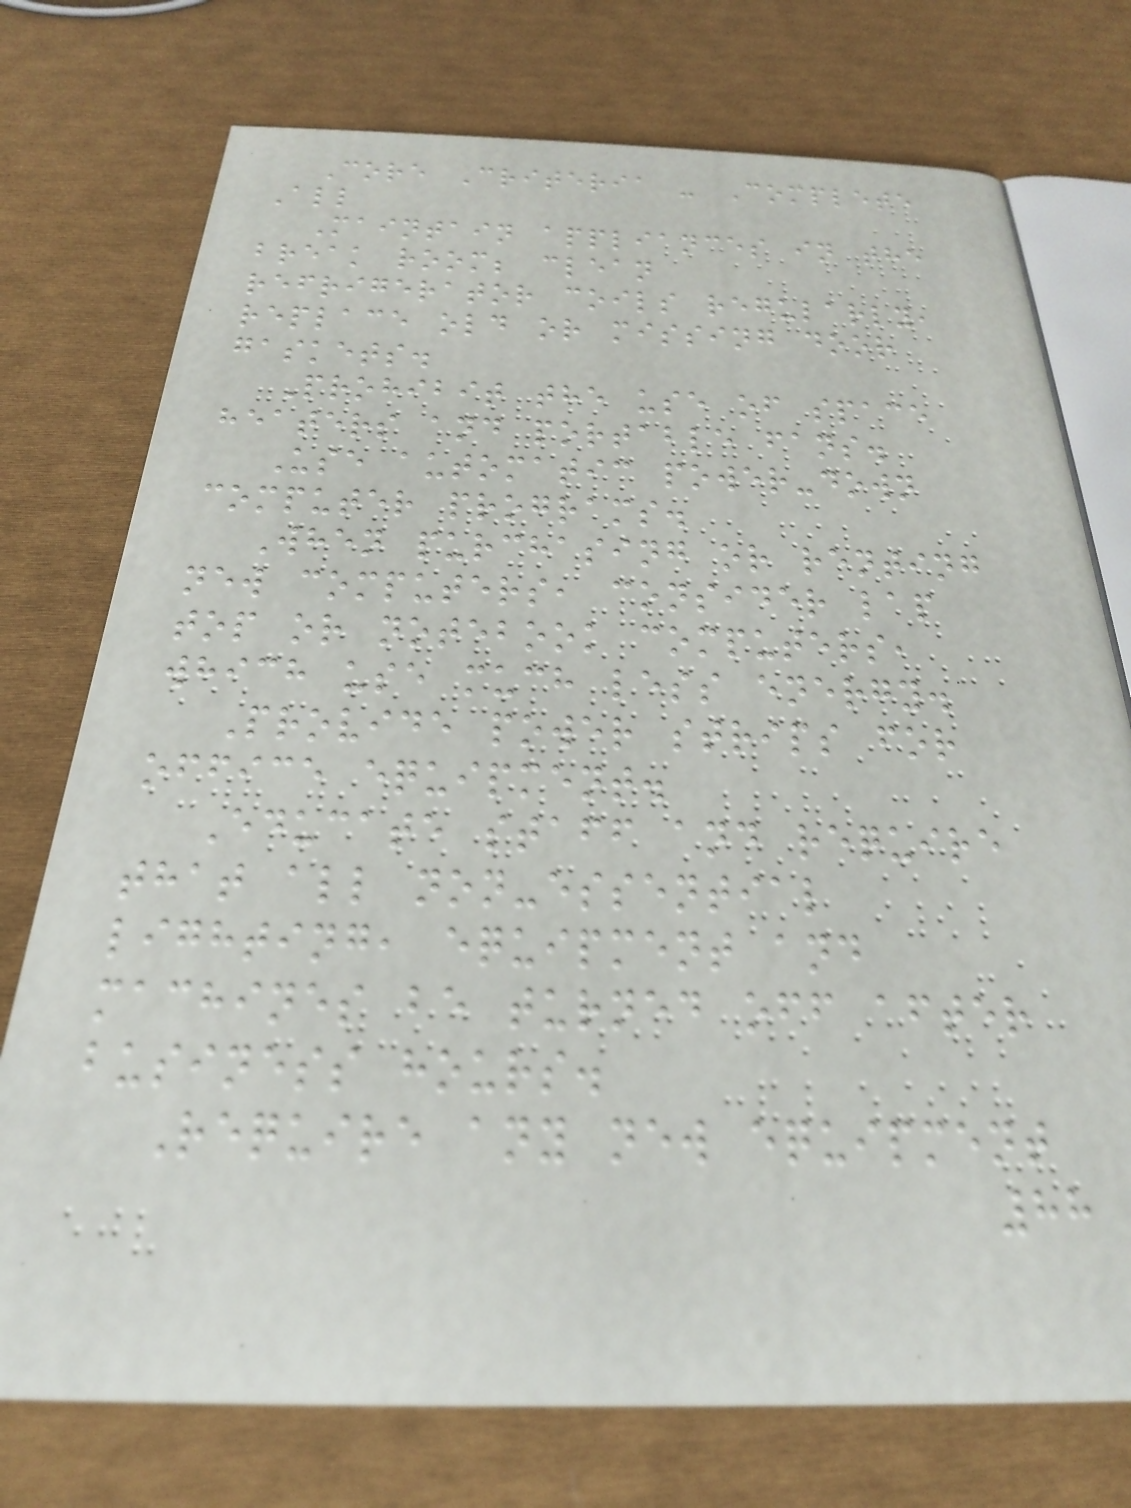Core Criteria - Complete
All
Maintain appliances in the
break room; clean
refrigerator coils regularly,
replace old or missing door
gaskets.
Prohibit the use of space
heaters and portable fans.
Use automatic power-down
computer programs.
When purchasing or renting
new computers, consider lap
top or notebook computers,
which use much less energy.
Provide power strips for
office equipment.
Educate staff and require
that all non-essential
lighting, equipment and
machines be turned off after
business hours.
Require any new equipment
88
